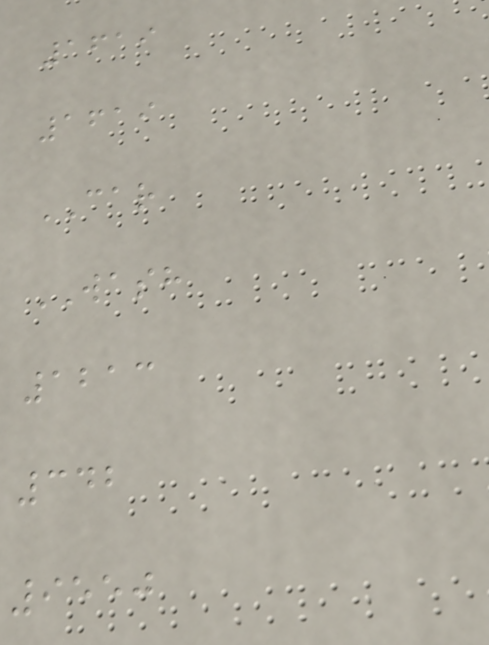1619
1619
CAR
WASH
1213
342
9550
